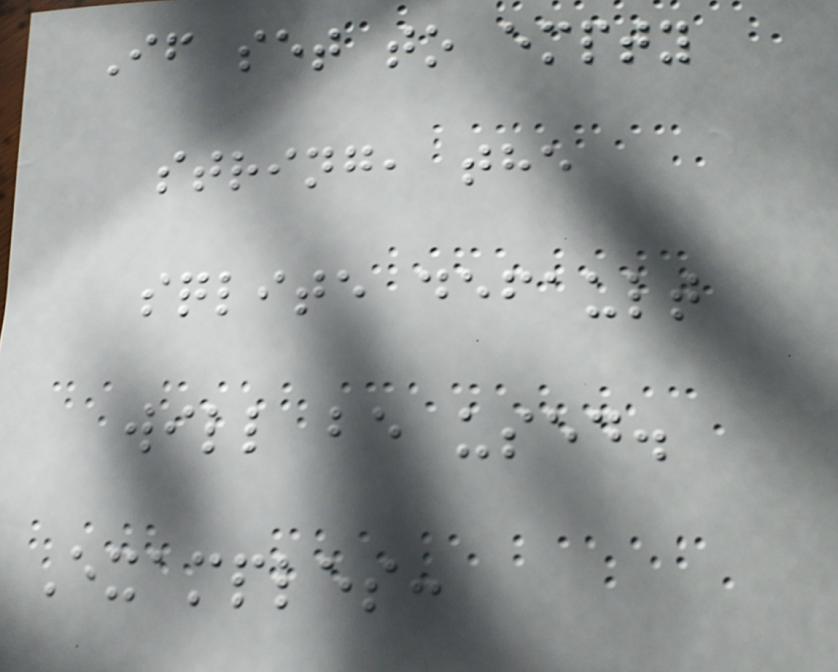If set to empty
string, the
sqlite default
will be used.
Examples:
